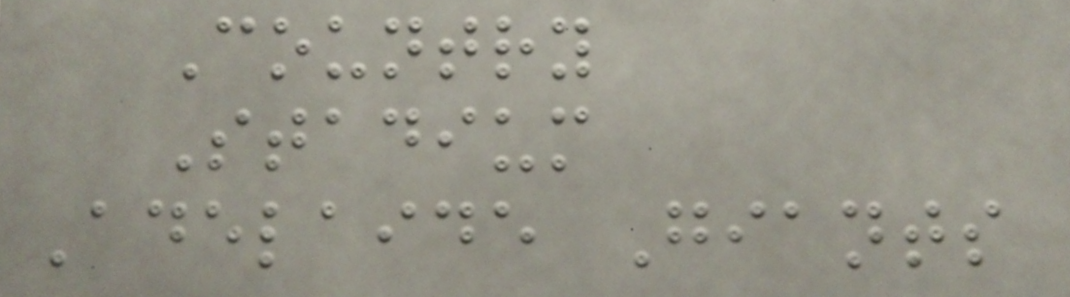Country
Stadium
Adelaide Giants
